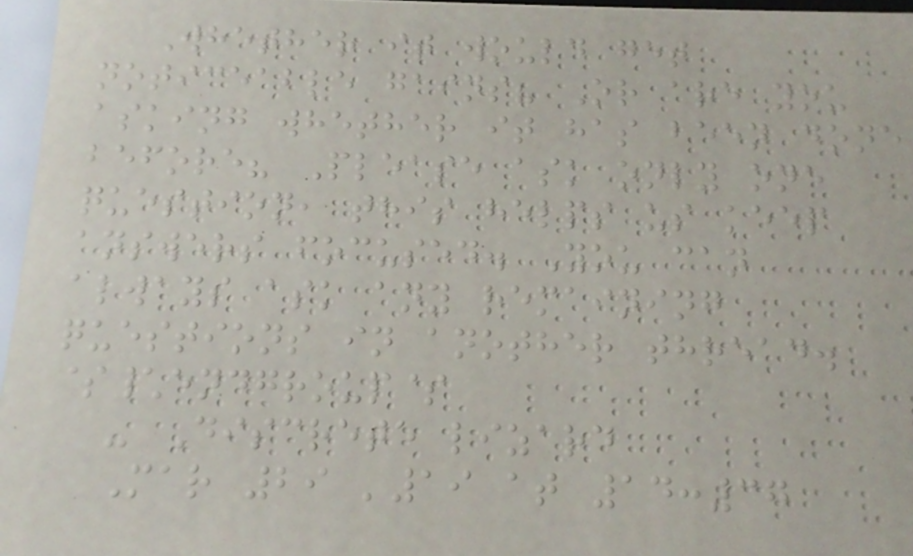Whether it would get
noticeable gains? Or are you
asking whether it has been done
before? Please ask only one
question, this helps us keep
answers focused. You can
always ask any remaining
questions in another thread.
$\endgroup$
- Discrete lizard
Mar 29 '19 at 14:37
